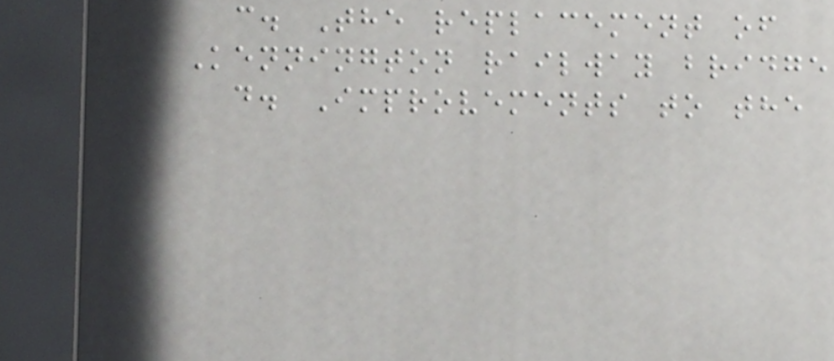c. The replacement of
Kennington railway bridge
d. Improvements to the
